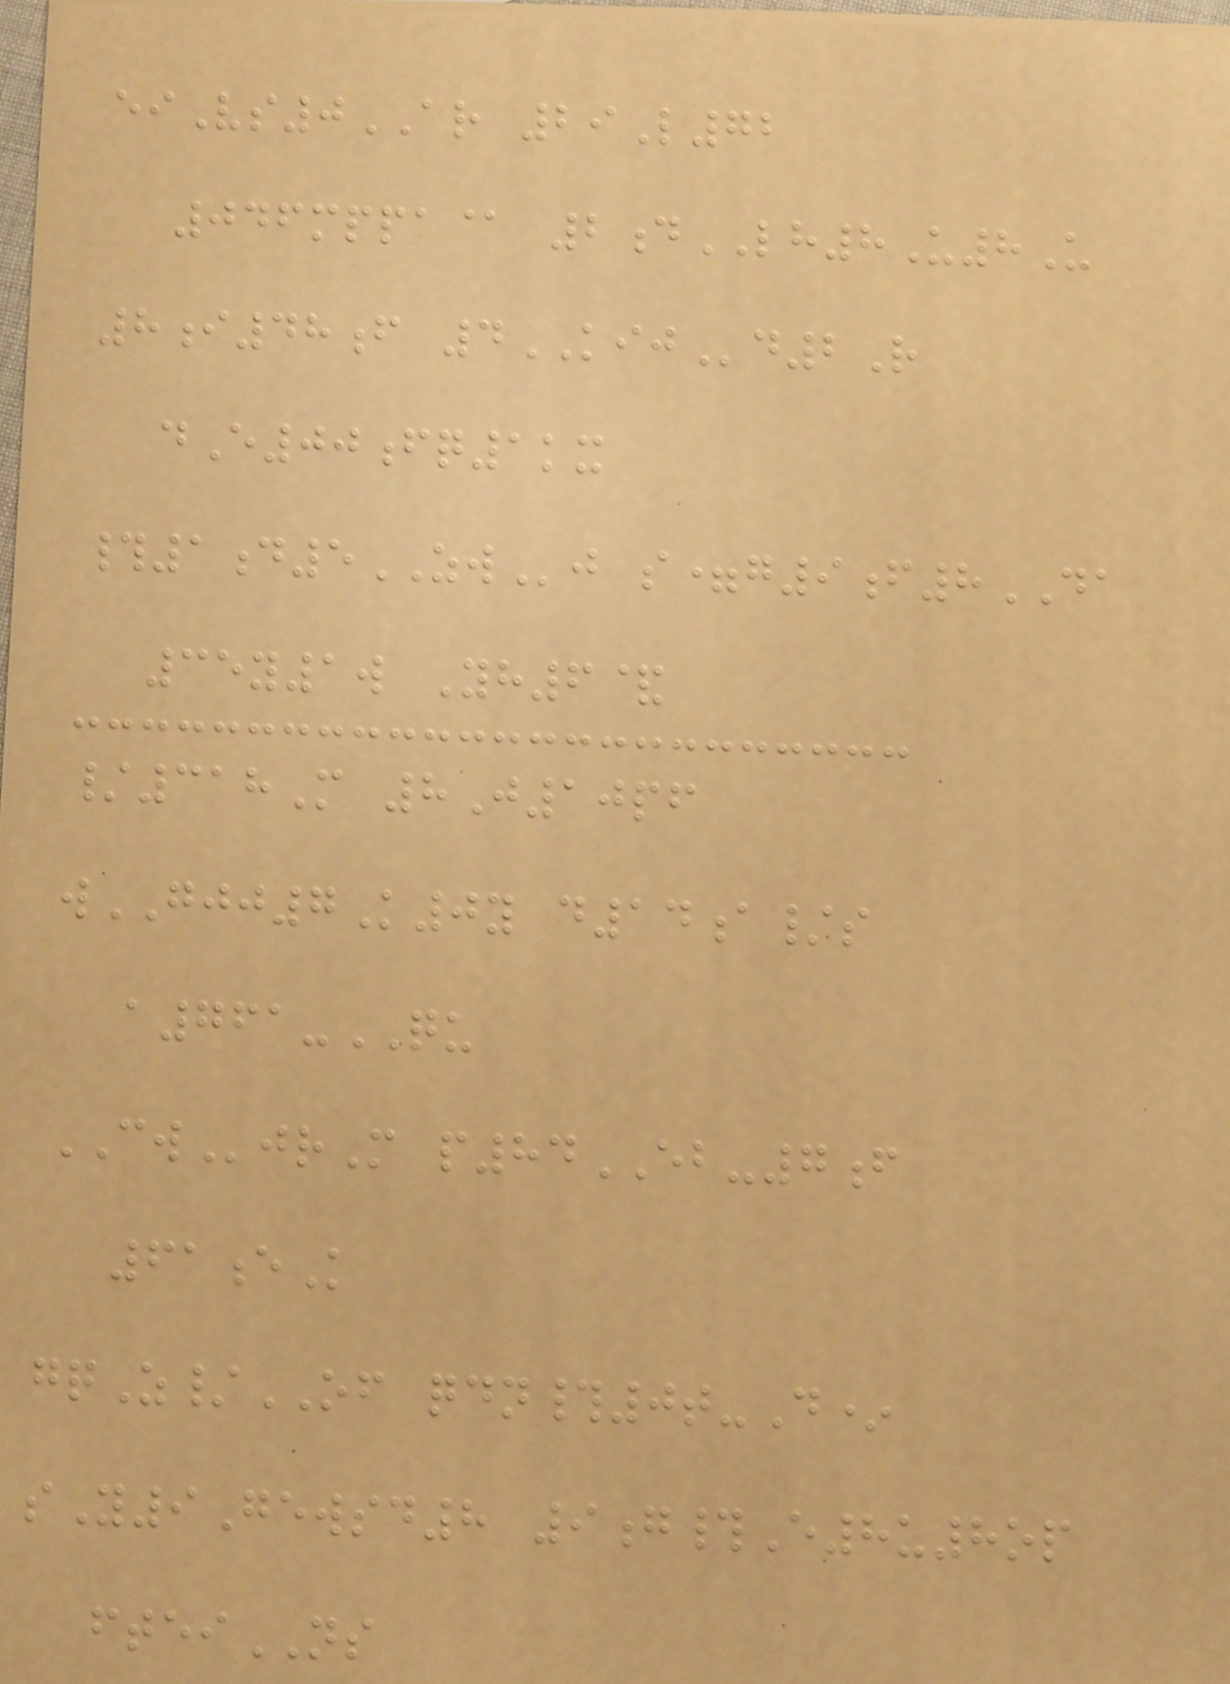eiVs0AR 29L72
046mppa@ 2dLH8U8U
8i48f 4KIJd2R
dE00fq1kx
#1d5ZWj s=g9f8DA
35y1w Yh6&
/318M 8J10pf
wGJJ7K0y d14a/s
a761-QU
CWjrM p84EB-7f
61eK
gqZ/OF qdn#0t-D*
sY9Gewsd8 9g#E8u8op
fteiNS
